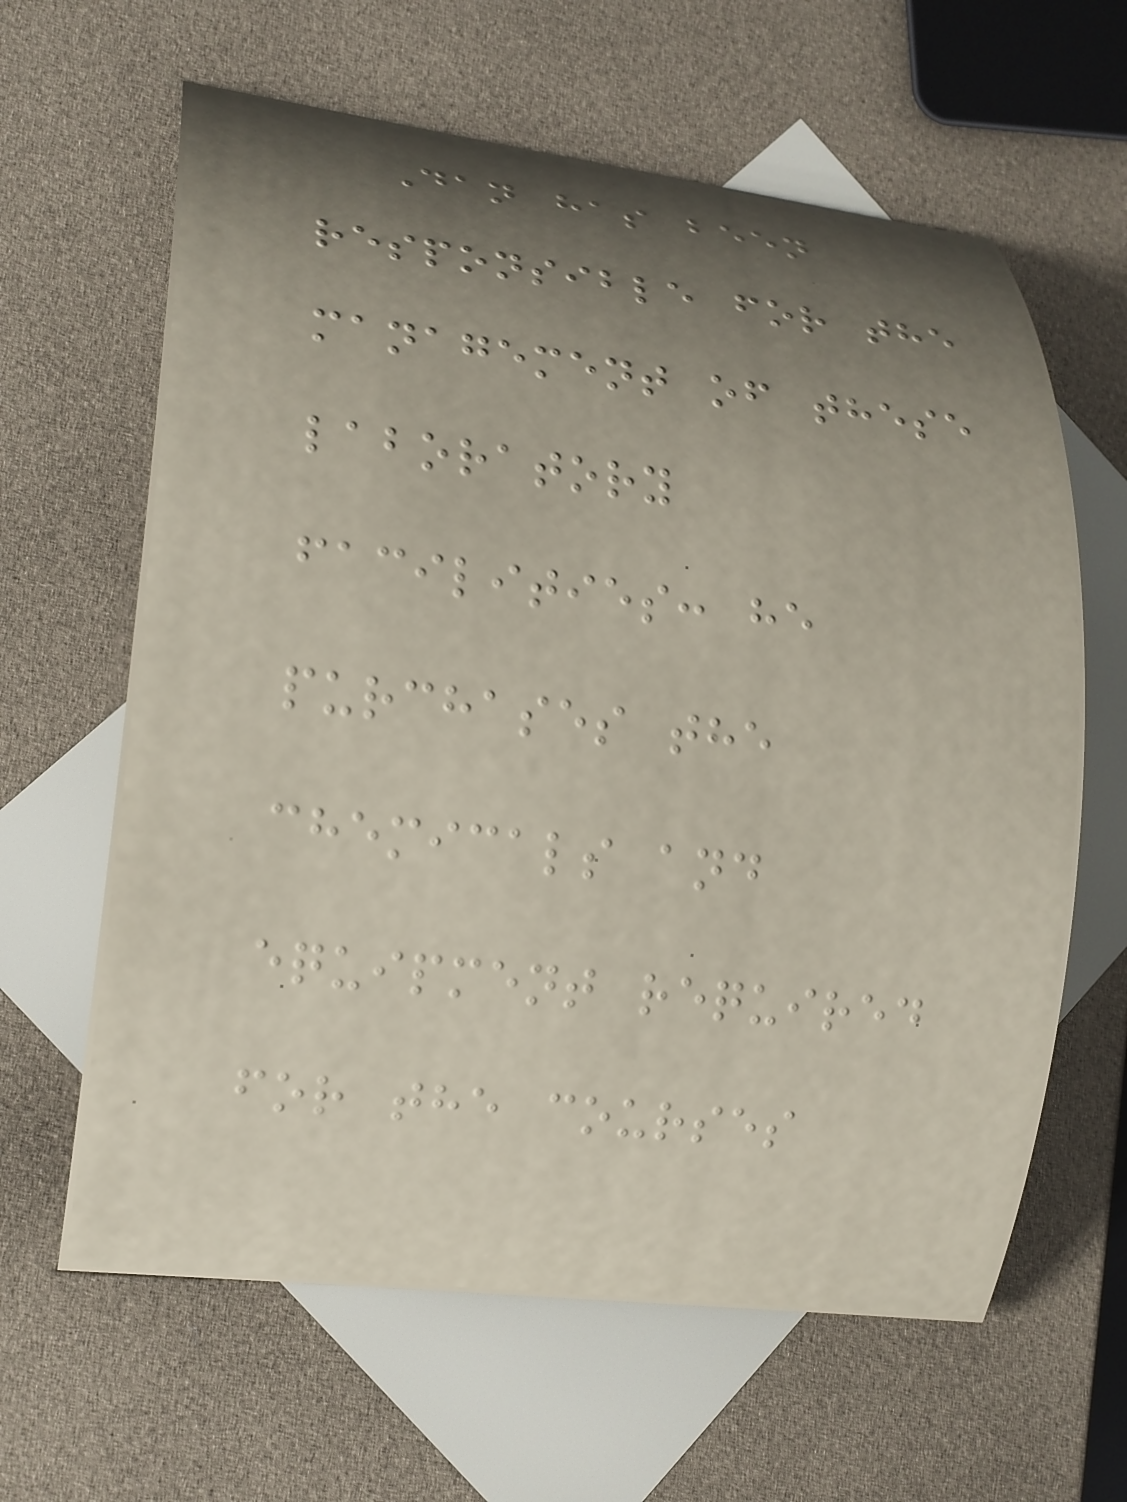Dan has been
responsible for the
management of these
laboratory
facilities: he
purchases the
chemicals and
equipment required
for the courses
